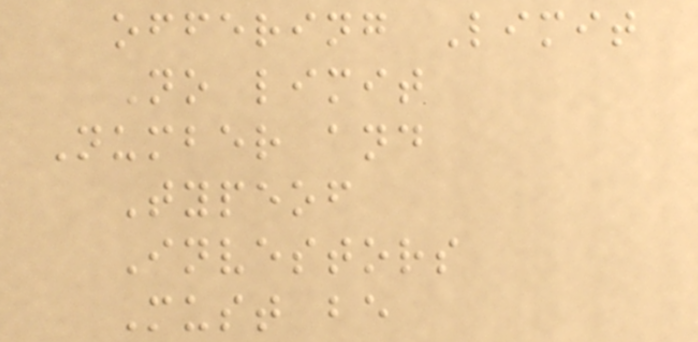offering Limit
No limit
Number and
Typeof
Investors
Must be
